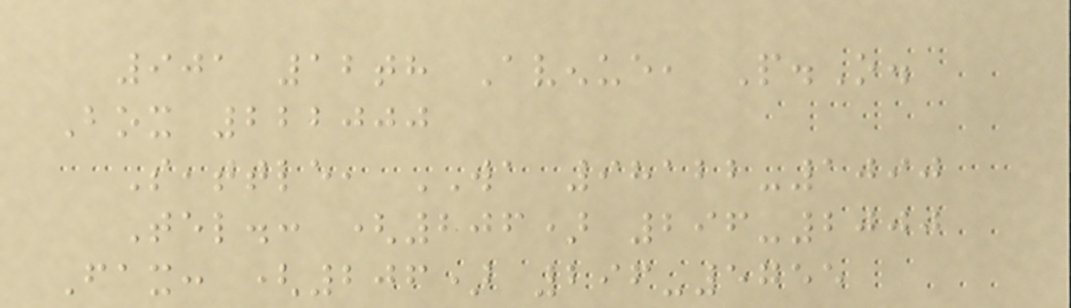901 12th Avenue, P.O.
Box 222000
Seattle, WA 98122-1090
Tel.: (206) 296-2000
Fax: (206) 296-5755
